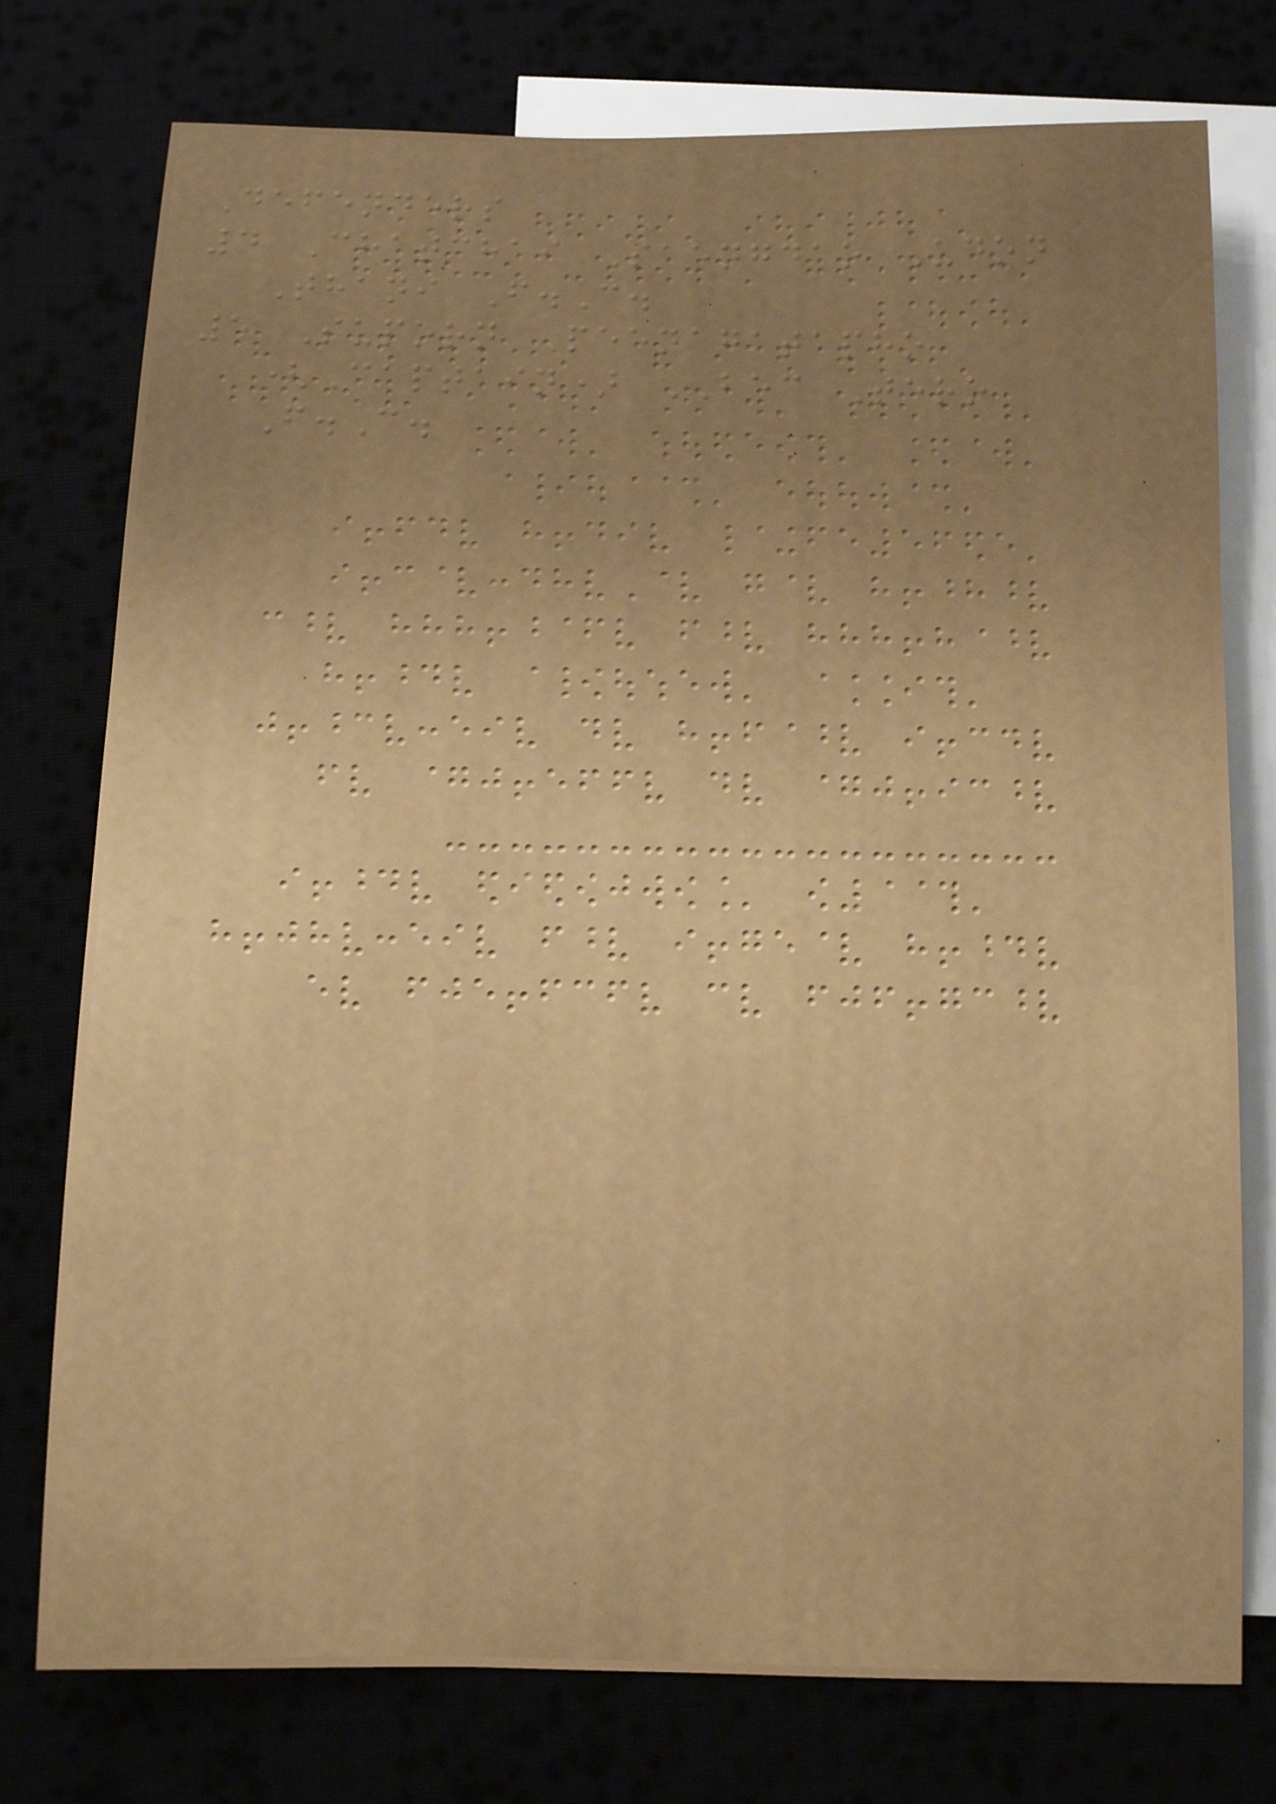Defenders
4 Chatchai Saengdao Udon
Thani F.C.
5 Suporn Peenagatapho
(Captain) BEC Tero
F.C.
